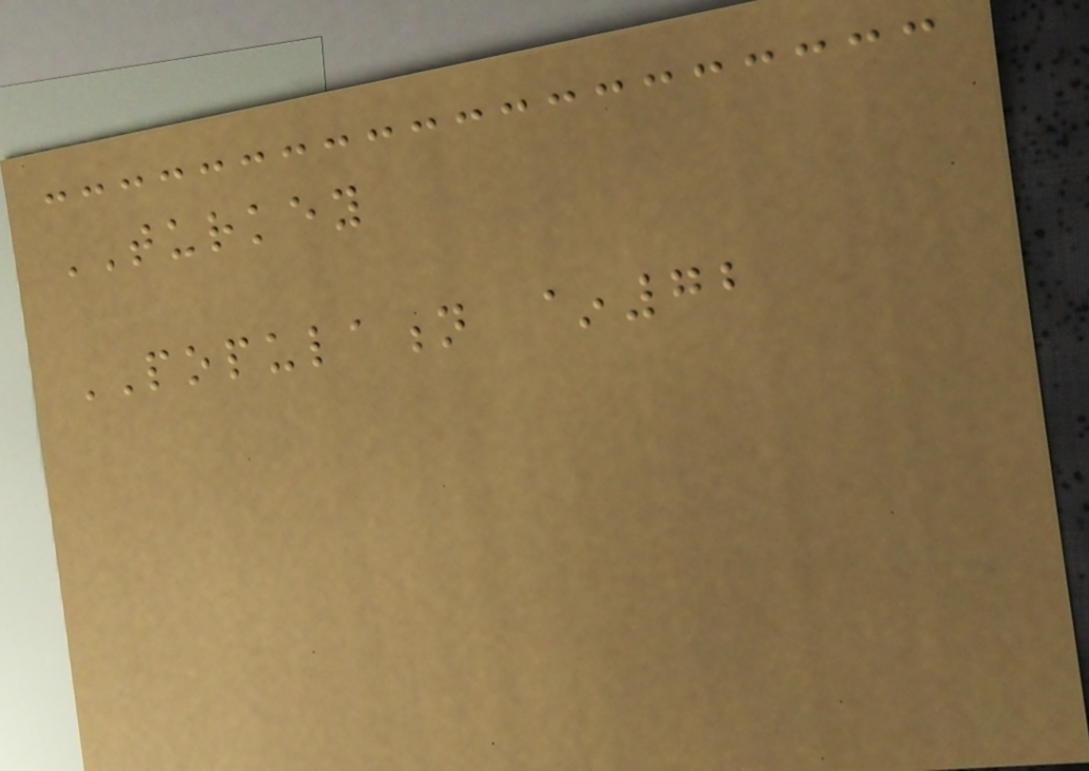TURKEY
POPULATION ~72
